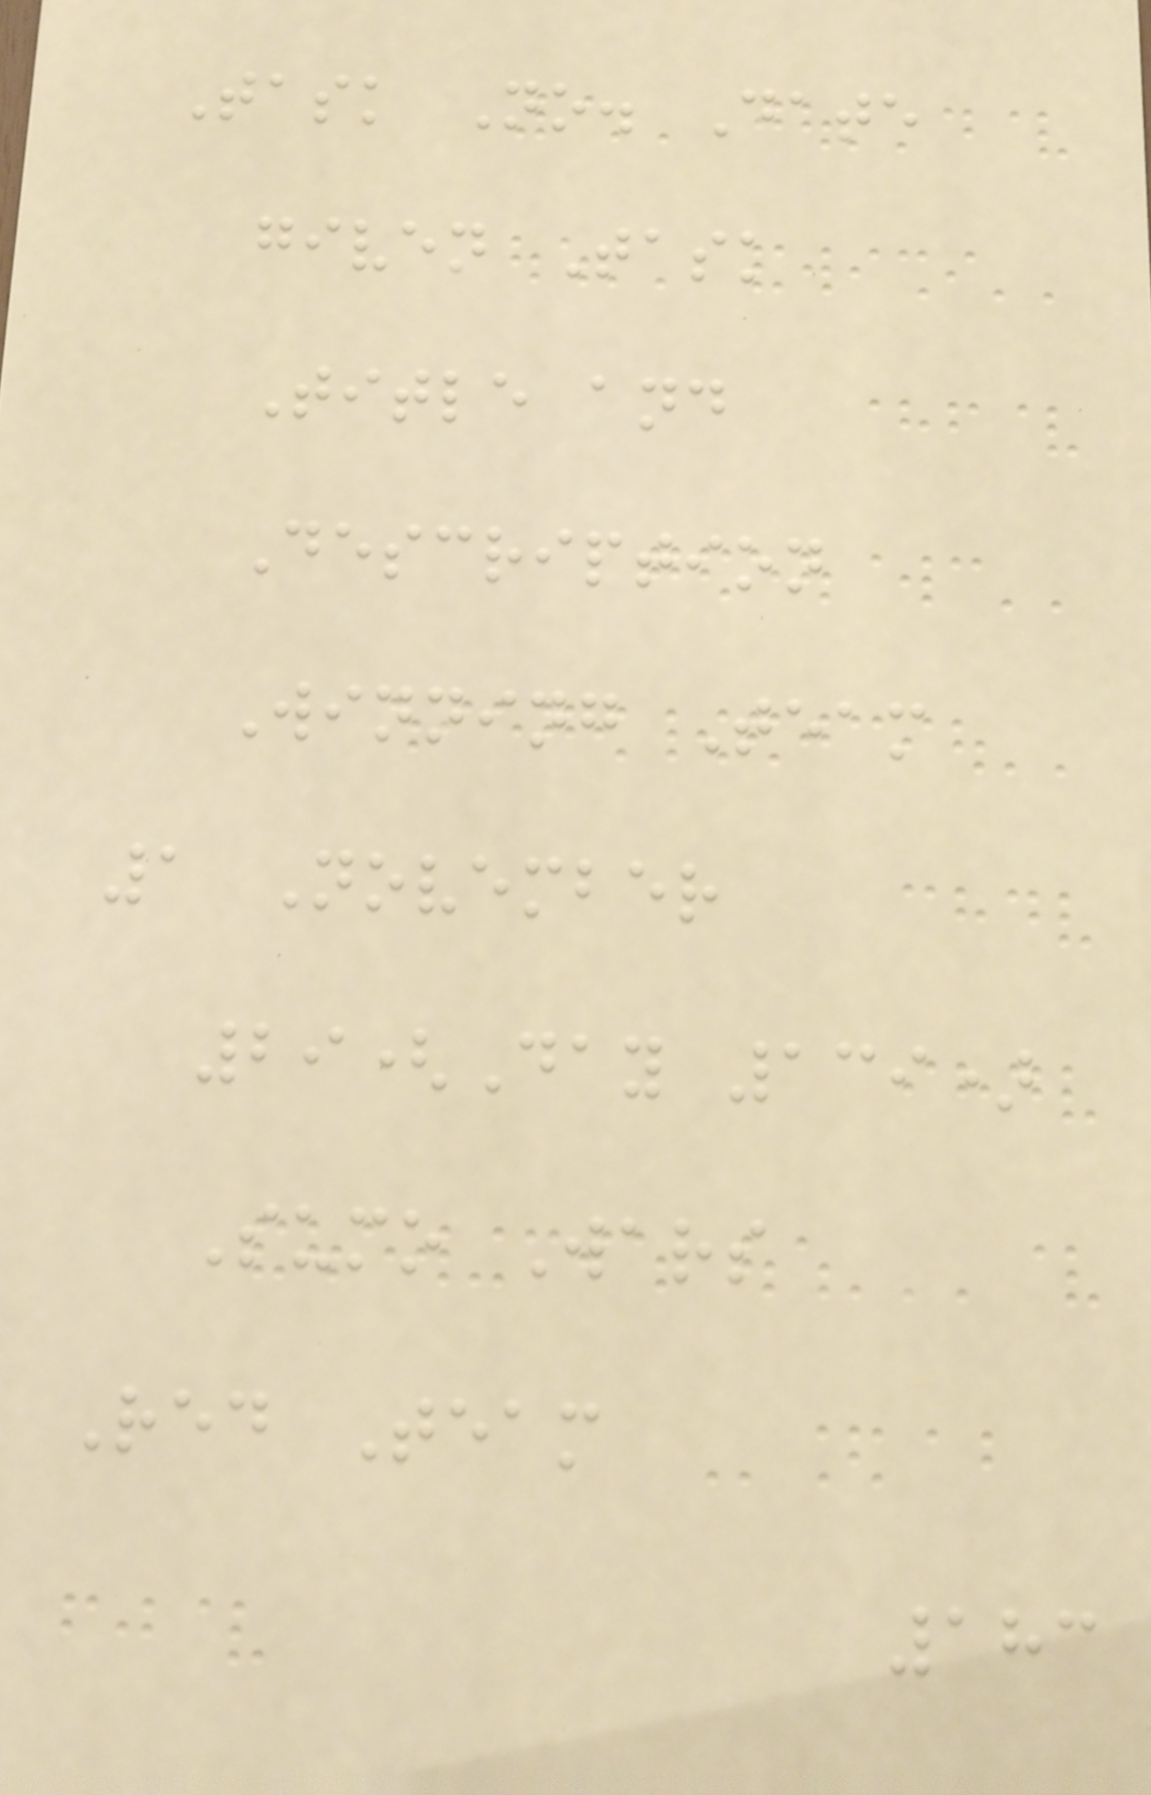Task No. Date
given Task
Title and
Description
Winning Team
1 November
29(Day 139)
Sumo Wars
Red Team
183
